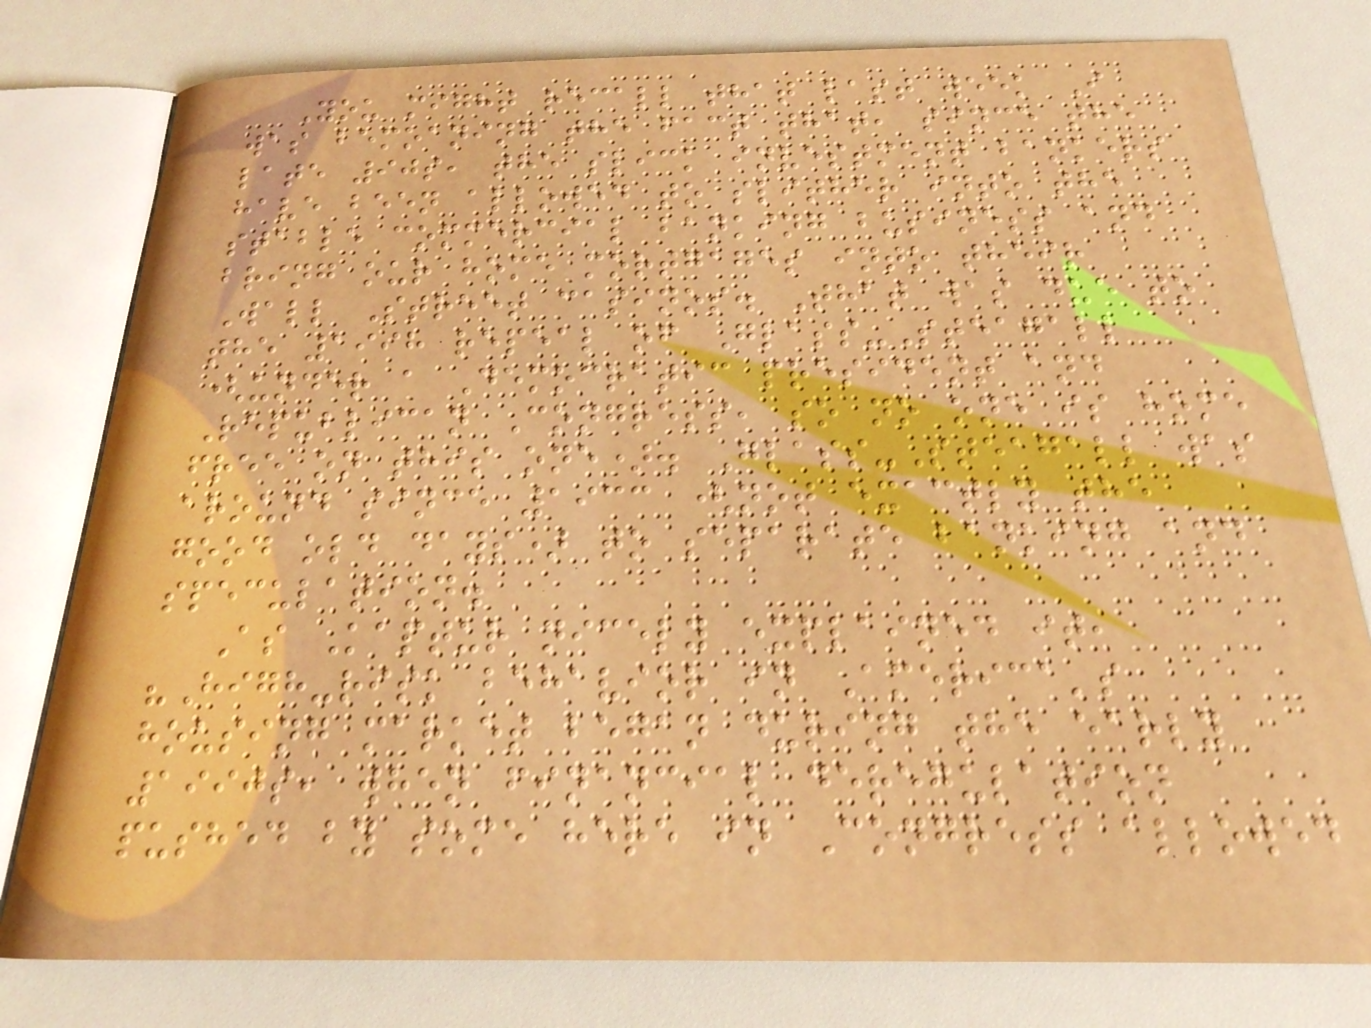You might recall that last week I
was bemoaning the fact that, since the
late 90s, the slick investment bankers
have been allowed to slither into the
stable commercial banking business and
bring our home mortgages into their
Wall Street casinos. That was due to
the 1998 repeal of Glass-Steagall
(under a Democratic president and
Republican Congress, so no one is home
free on this one). Glass-Steagall was
around since 1933 (not exactly the
good old days) to separate banking and
speculation.
As Kaptur nicely explained it,
"High-risk behavior in America's
housing market began during the early
1990s, when financial deregulation
pushed by some here in Congress allowed
